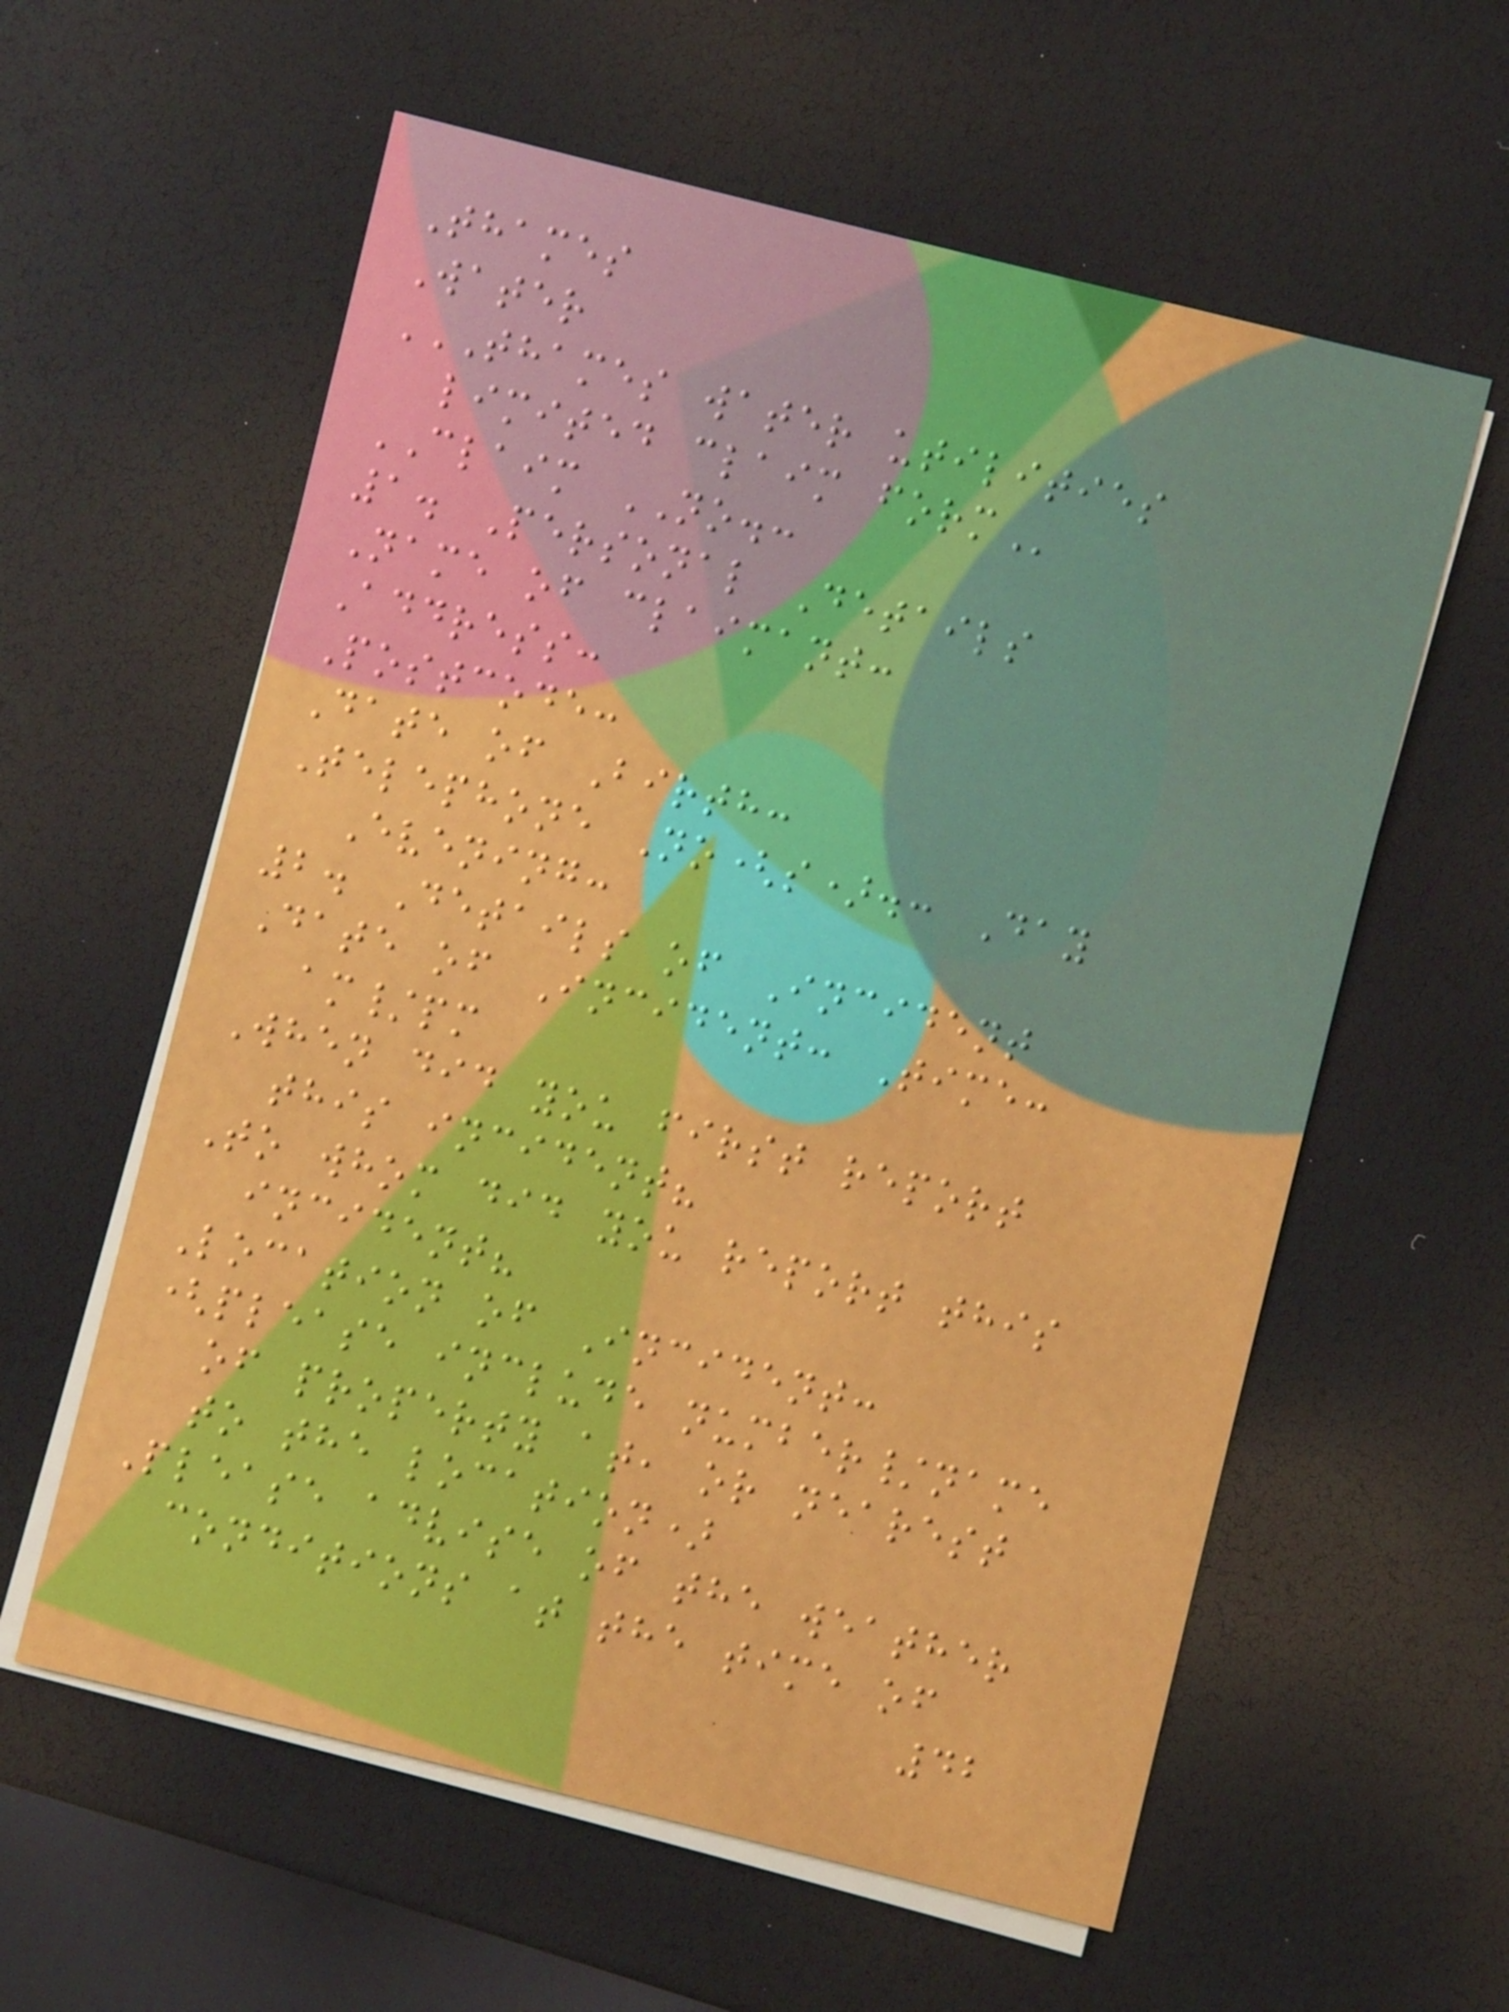Thames
Water
THAMES WATER UTILITIES
LIMITED CLAIM FORM
CLAIM NO.:
1. Personal Details
Name of claimant:
Address:
Postcode:
Date of Birth:
Telephone No(s).: Day
Evening:
2. Details of Incident
Date of Incident: Time:
am/pm
When did you first report
this incident?
To whom did you report this
incident?
Location of Incident:
(please include number/name
of property at, or nearest
to the location)
Please advise of the weather
conditions at the time of
42
